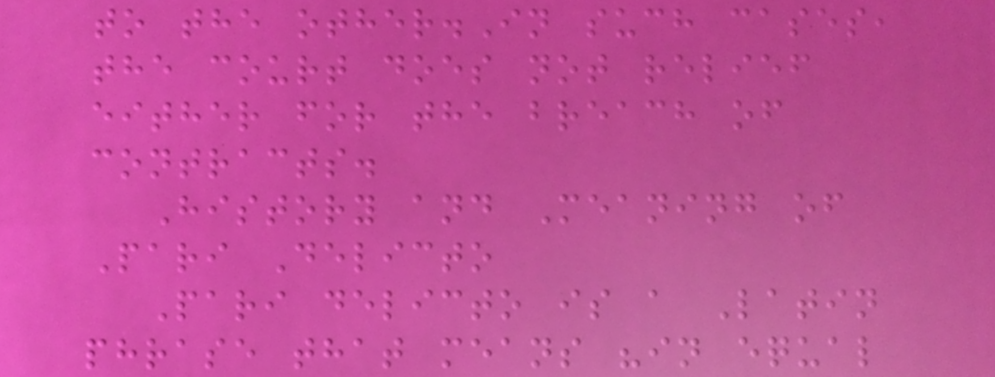to the other.In such cases,
the court does not relief
either for the breach of
contracts.
History and Meaning of
Pari Delicto
Pari delicto is a Latin
phrase that means "in equal
